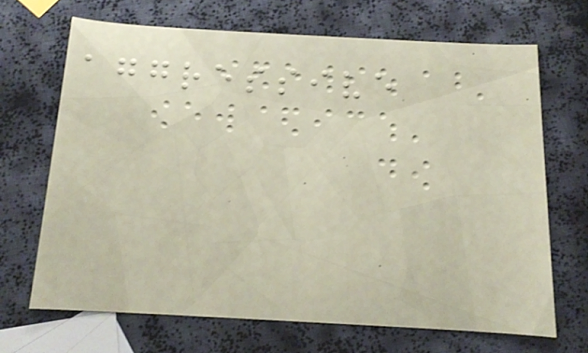aggressive
